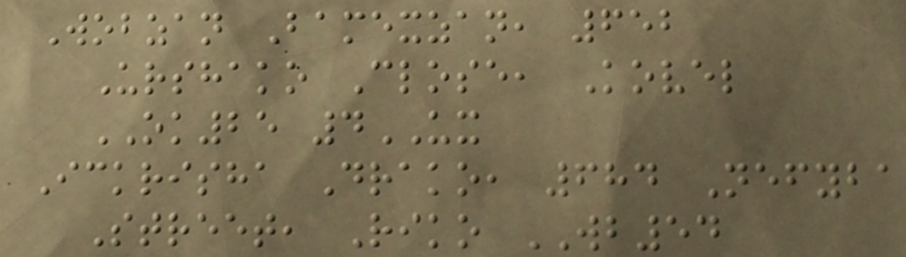Wobzan Bamexzan, 652
Urshako Close, Kovel
OK25 4UX
Ickrisha Drako, 684 Nefyba
Street, Riko WB54
